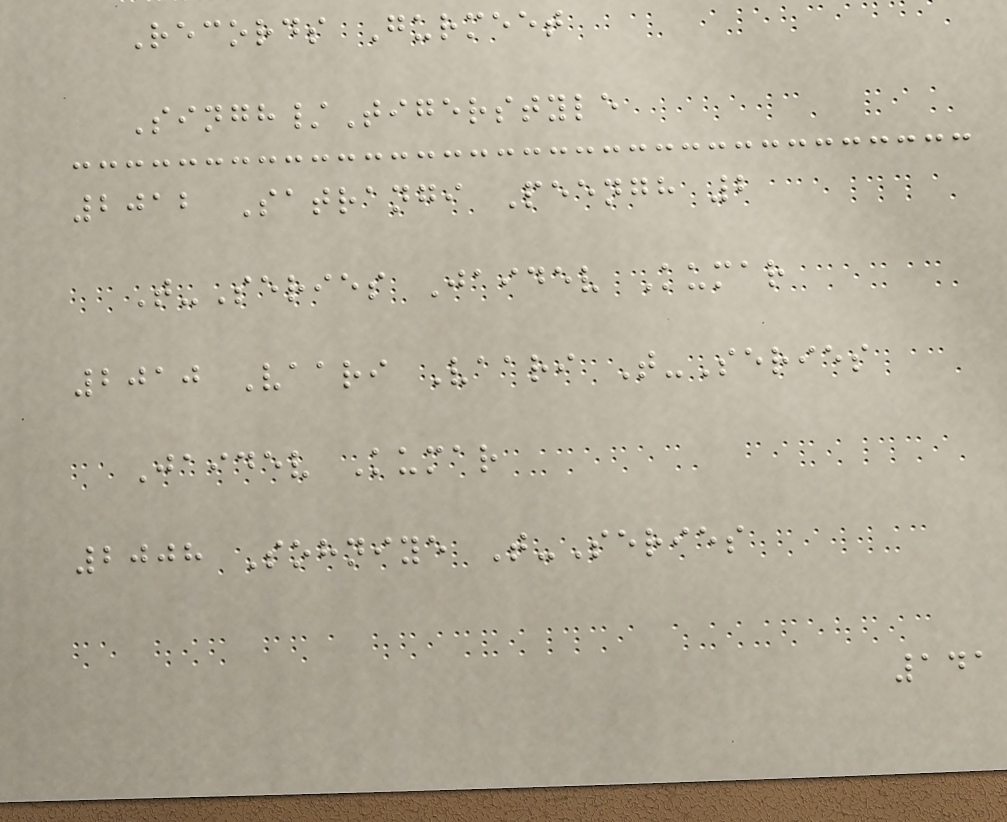Records Gurmeet
Singh/Tigerstyle
2012 Satrangi Peengh 2
T-Series Jaidev Kumar
2010 Vaari Vaari T-Series
Jaidev Kumar
2008 Sohniye T-Series
141
